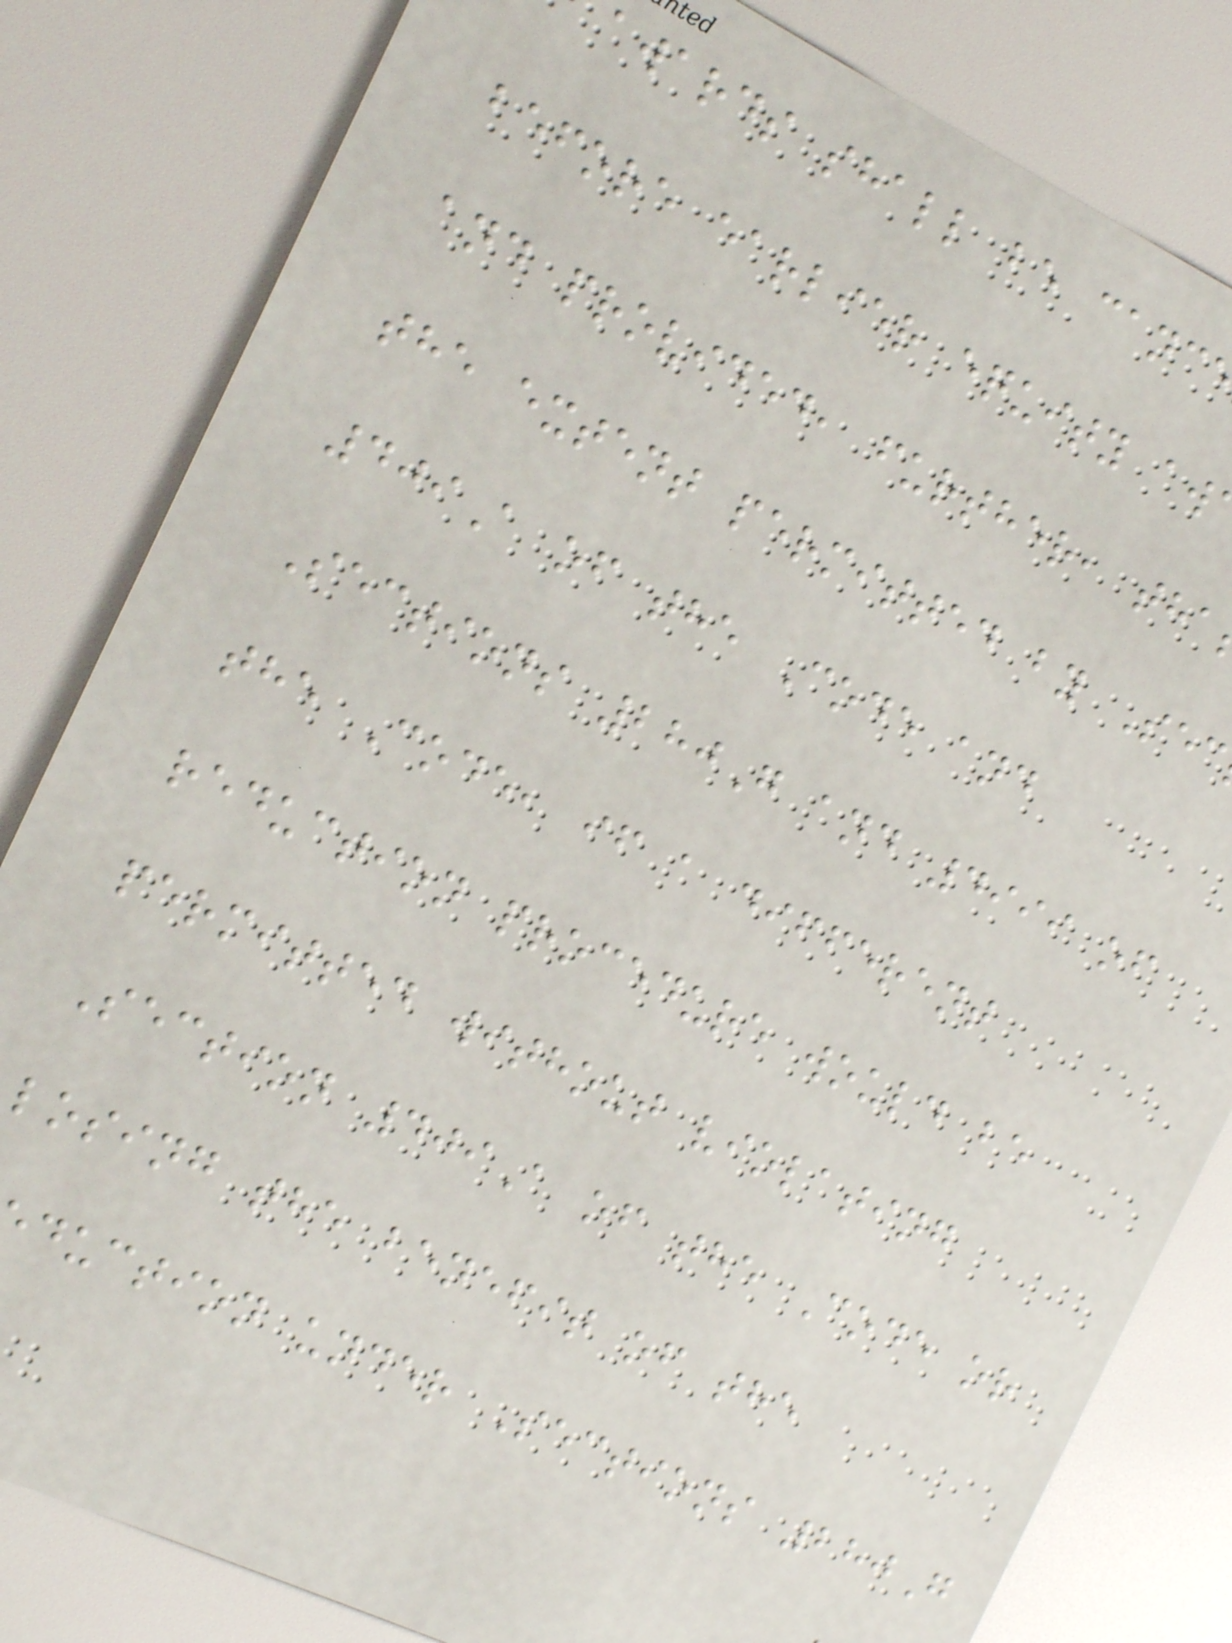awards shall be canc
before earlier equity aw
and provided, further, tha
the extent permitted by Sec
409A of the Code and
Sections 280G and 4999 of
the Code, if a different
reduction procedure would be
permitted without violating
Section 409A of the Code or
losing the benefit of the
duction under Sections 280G
